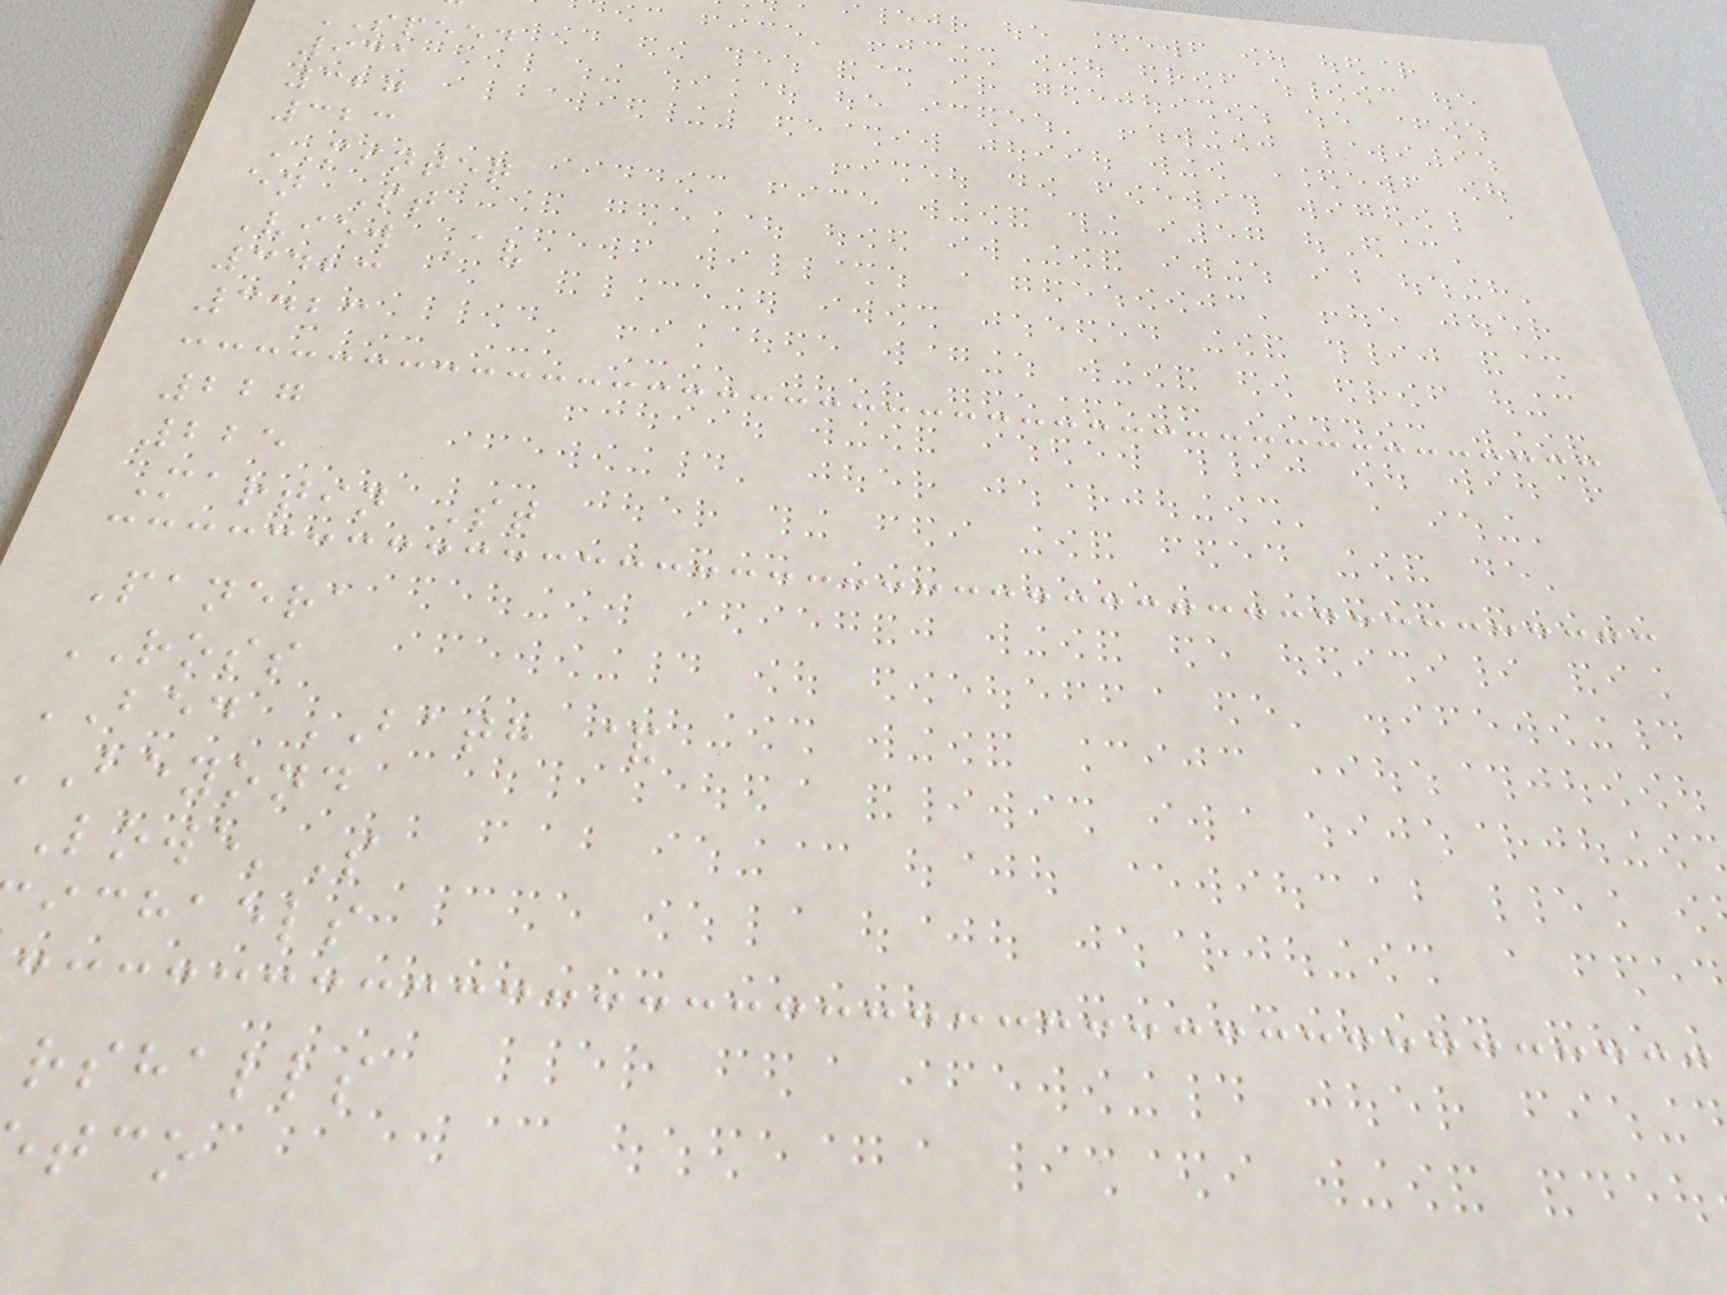SPEED
931
327
323
MINTEQ
en St
View Av
3423
3423
227
225
Martin St
Panera
ROSS
BED BATH &
beyond
ichaels
rshalls
